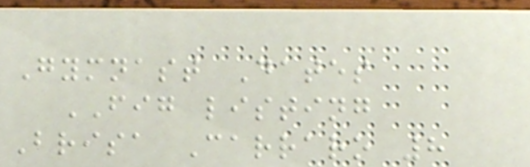Gymnast Dates
FIG listing
Brisa Carraro 8
